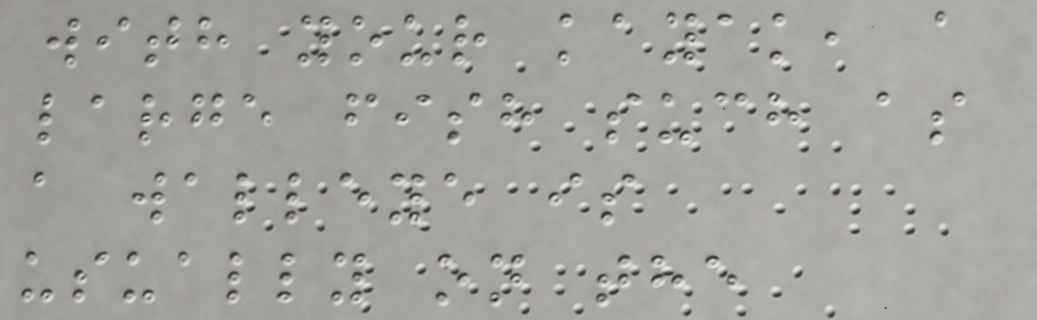with your kayak, a
large fish such as
a walleye is
usually on the
